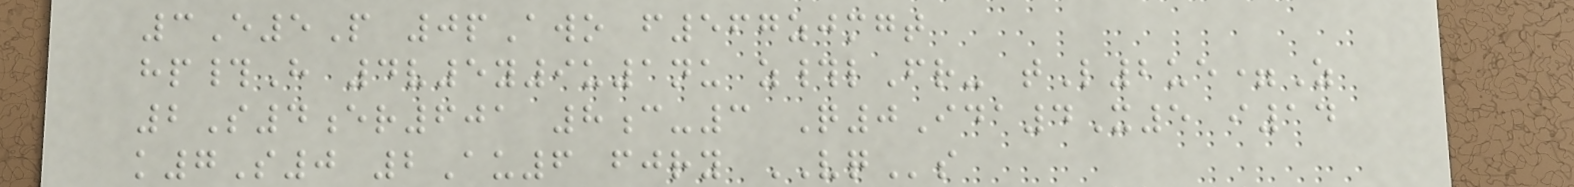3E5P 0pAwo f567zjmgt
hp#H 4v5y9u1nu z#lFr- tL2ue=Z
2S4er601 8c-3 Q0Ida4X5 i14
k7S0 2Au6 fjry VQs
